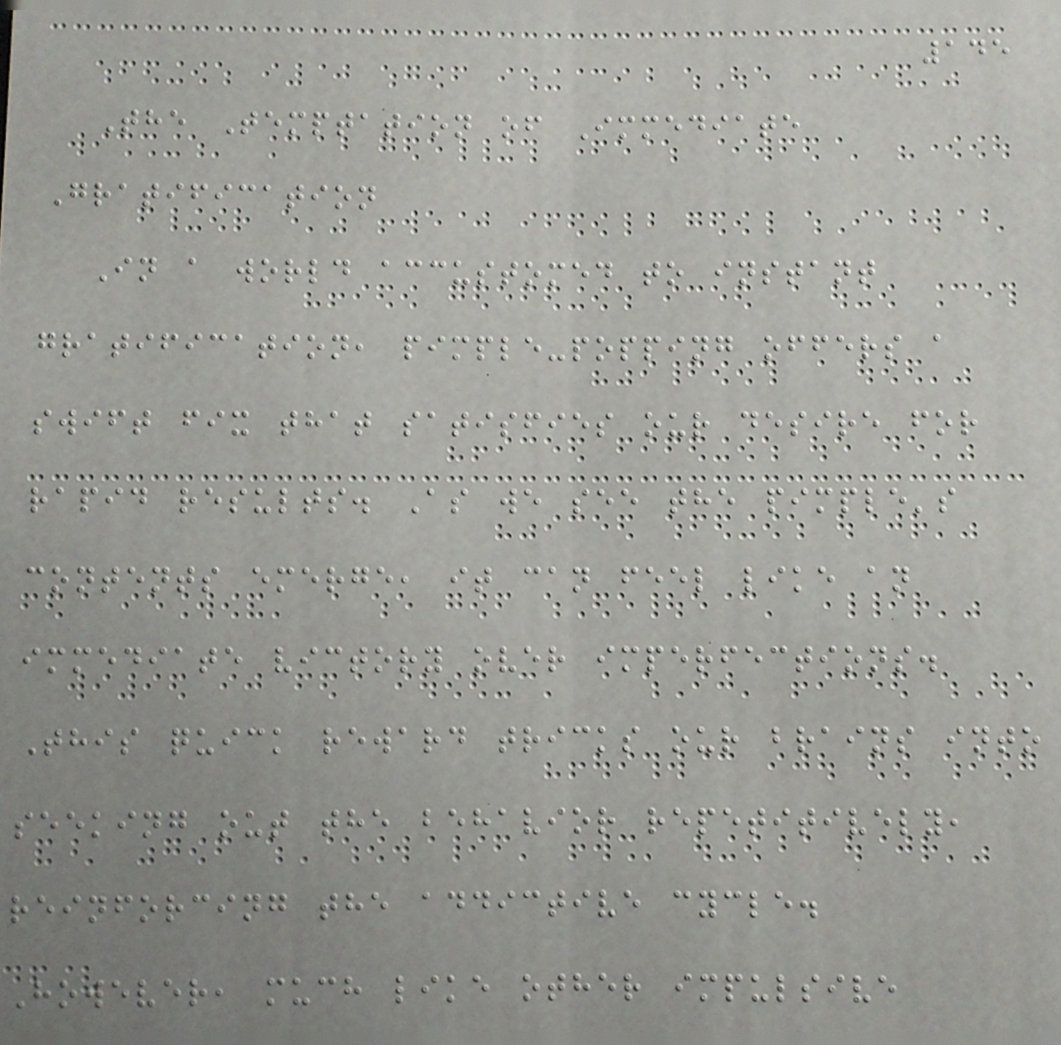145
The Temptation of Immediate
Gratification
In a world accustomed to instant
gratification, pimple-popping offers a
swift fix that satisfies our desire for
rapid results. As we see the pimple's
contents emerge, it can feel like an
immediate victory over imperfections.
This quick reward tricks our brains into
seeking out the behavior repetitively,
reinforcing the addictive cycle.
However, much like other impulsive
